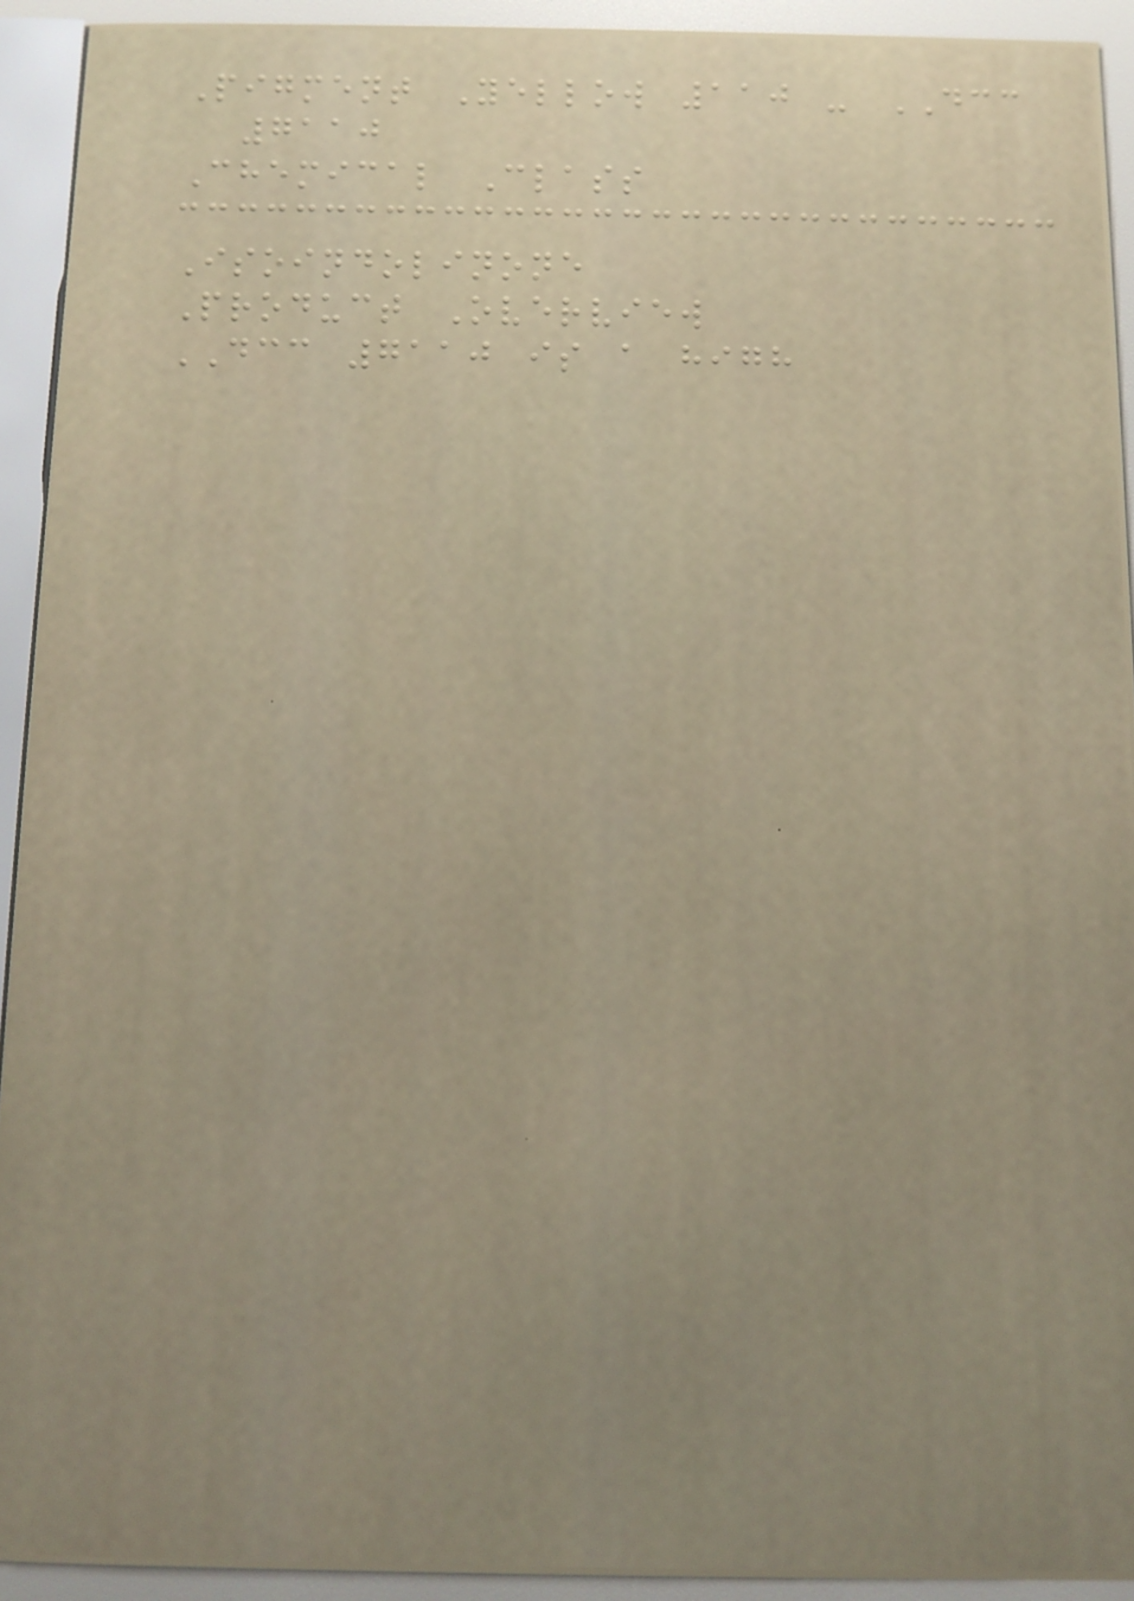Pigment Yellow 110 - DCC
7110
Chemical Class
Isoindolinone
Product Overview
DCC 7110 is a high
